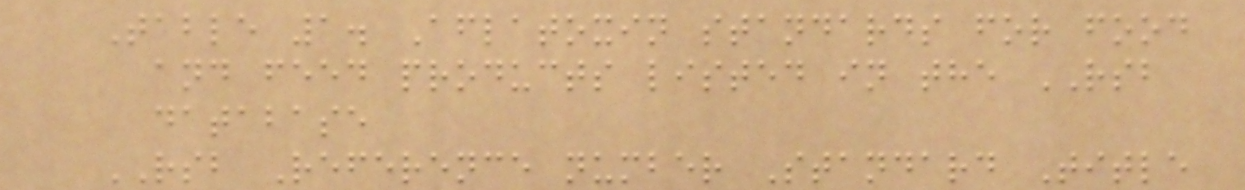Table 1. Aflatoxin standards for food
and feed products listed in the RSB
database
RSB Reference number Standard Title
